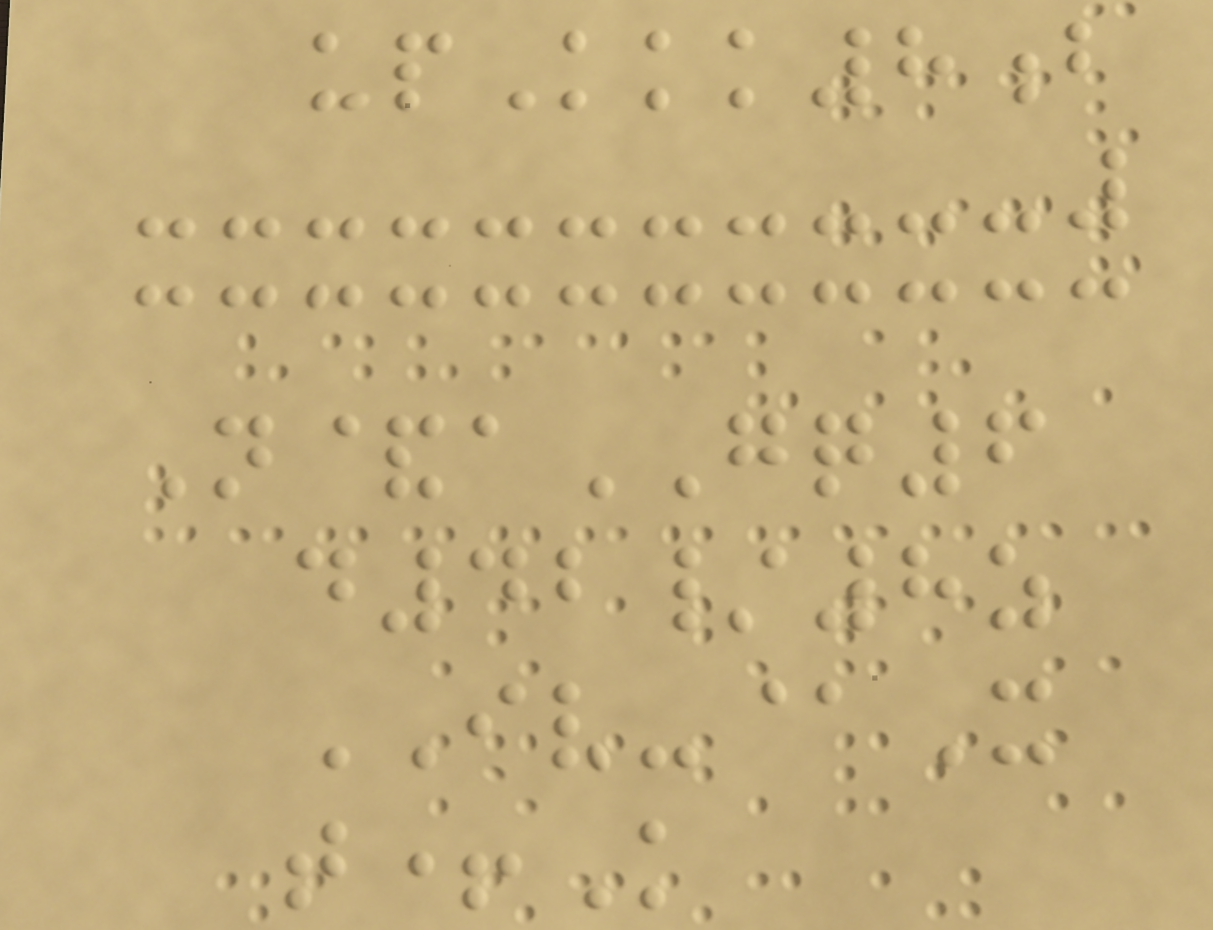upKkk8b
N&aGQ6
d42/8z
IV-@X
t+K
